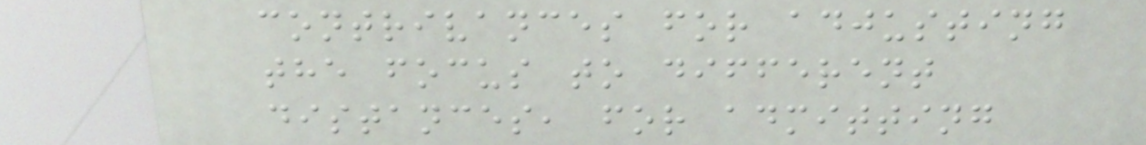contrivances for adjusting
the focus to different
distances, for admitting
